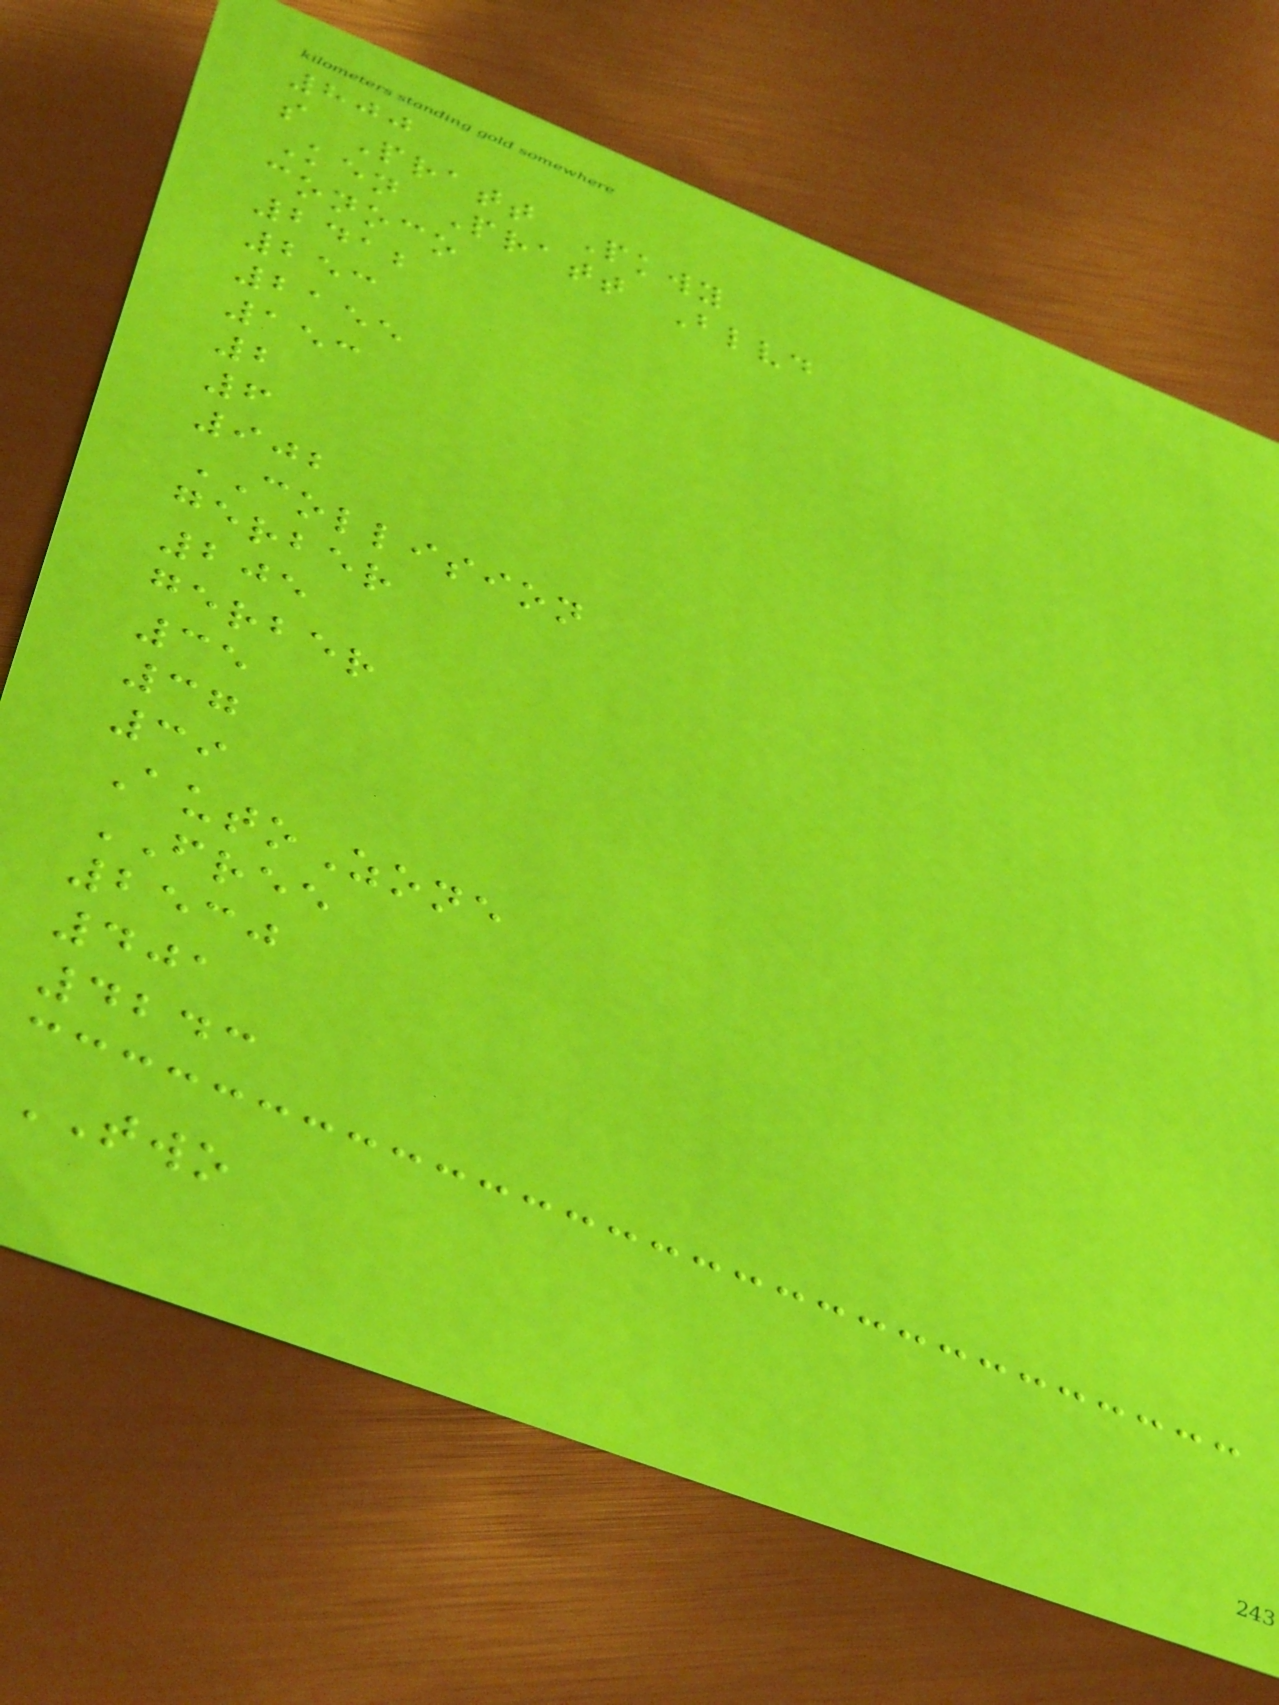800
s Pratt Pkwy
Ken Pratt Blvd
conoco
2412
253
2155
153
2
6
902
COLLISION
gerber
205
gerber
35
37
39
AutoZone
FREE
2530
401
4243
TWO
